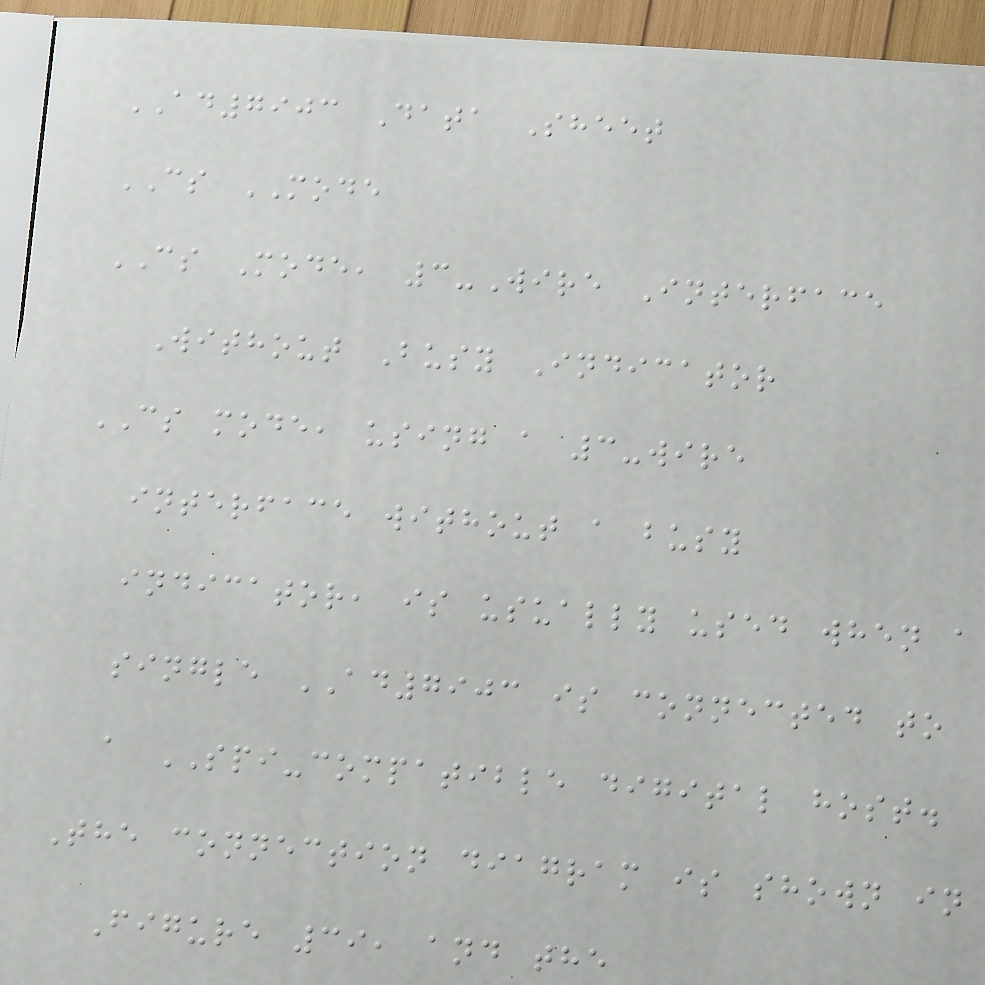AD7903 Data Sheet
CS MODE
CS Mode, 3-Wire Interface
Without Busy Indicator
CS mode, using a 3-wire
interface without a busy
indicator, is usually used when a
single AD7903 is connected to
a SPI-compatible digital host.
The connection diagram is shown in
Figure 39, and the
